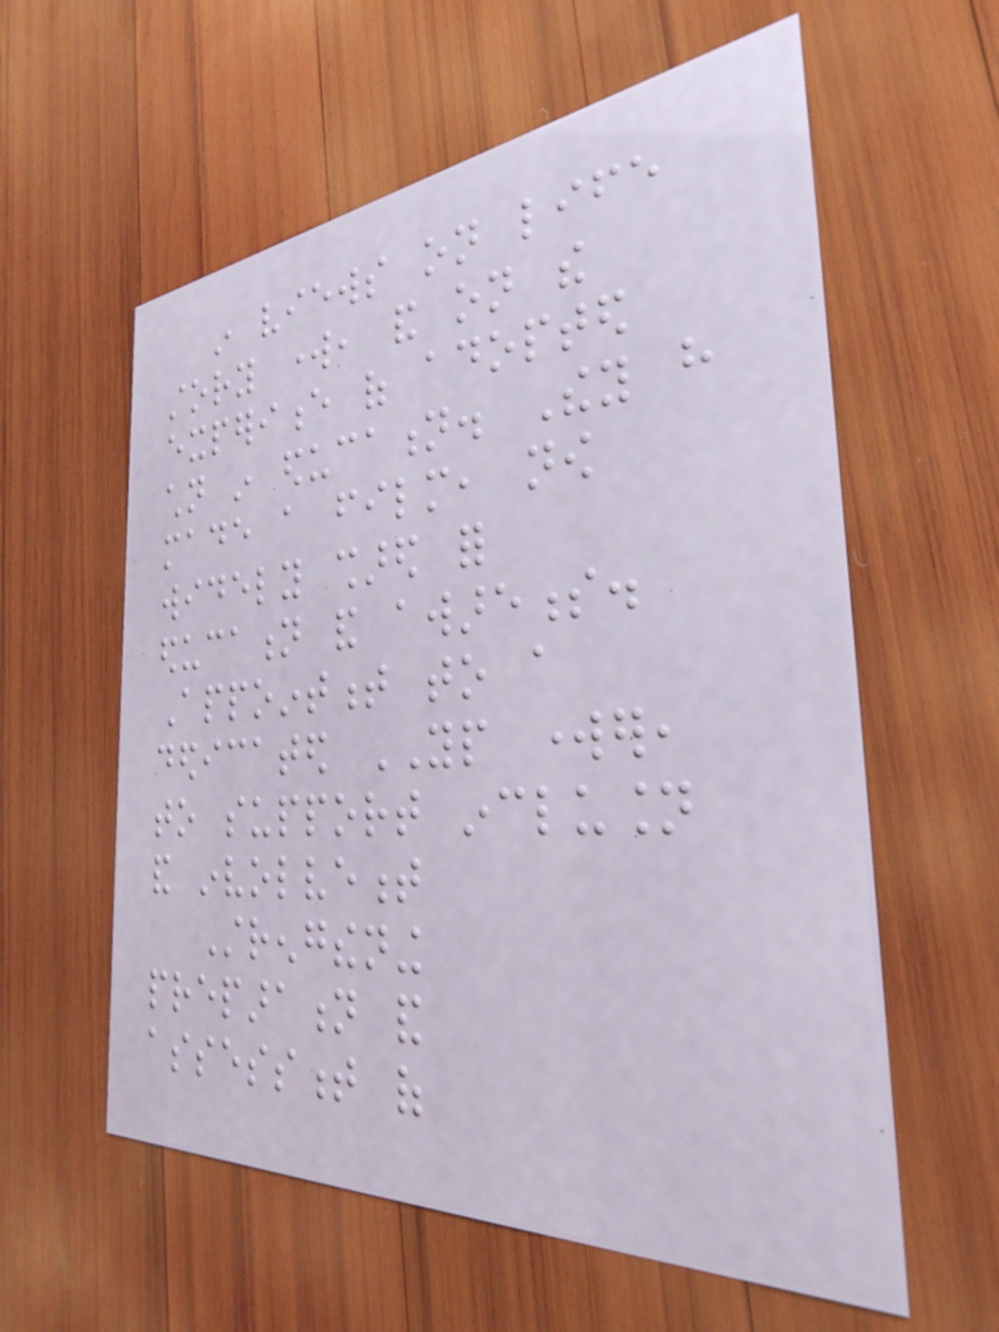in views on life
story work, and on the
experience of adopted
children in education. They have
made a film, now
widely shared for
education and awareness.
Appointment to a
dedicated YP worker,
to support inclusion
and involvement
Strengthening
preparation and
assessment of
